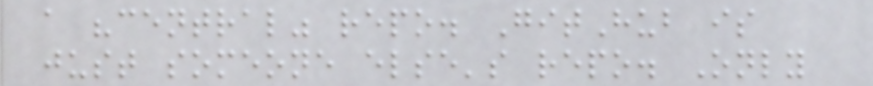a "central" repo. GitHub is
just someone else's repo. Only
